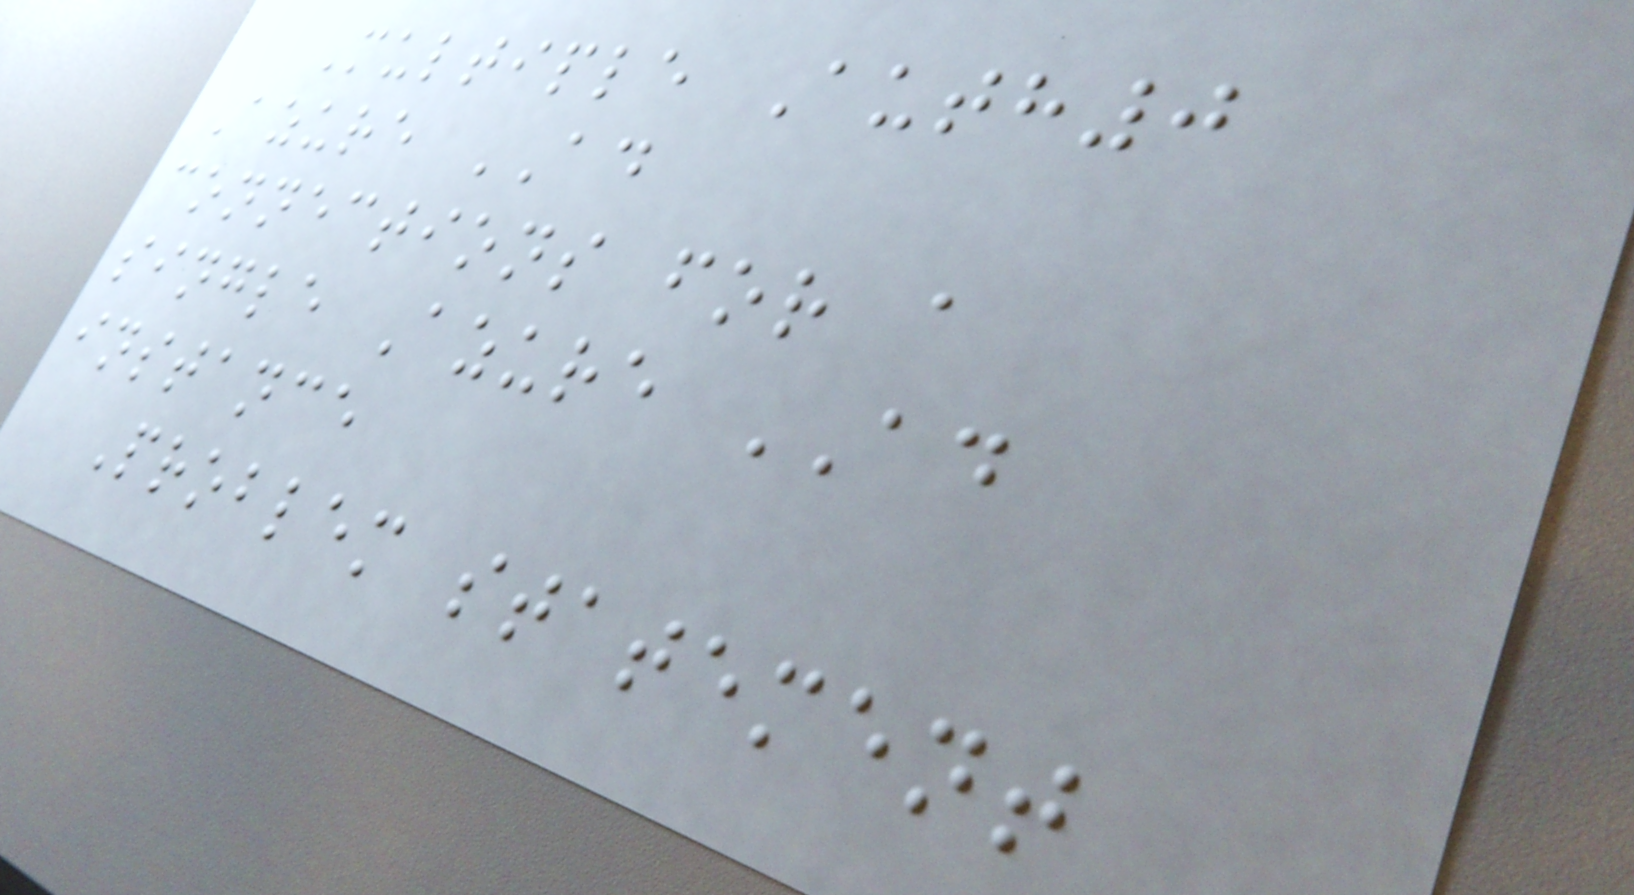Multiple Auth0
Azure AD
connections for a
single Azure AD
instance
Problem statement
